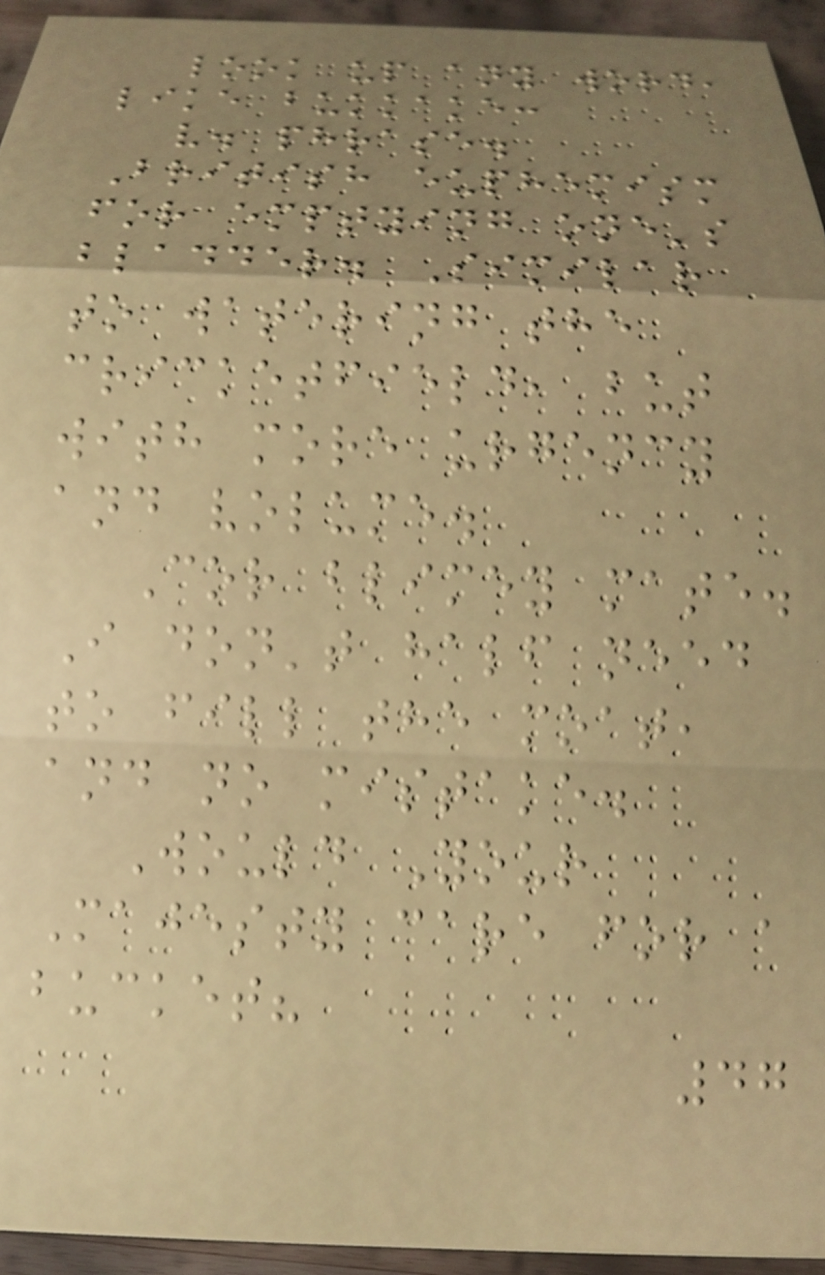look up any word,
like bukkake:
v. phrase.
British euphemism
for emptying one's
bladder. Similar
to watering the
cricketfield, but
with more urgency
and volume.
Cor blimey mate.
I don't half need
to fill the moat,
and no mistake.
Would Your
Majesty care for a
bucket?
47
